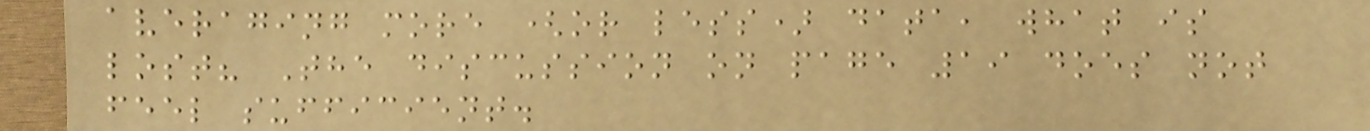averaging more (or less) data, what is
lost? The discussion on page 19 does not
feel sufficient.
